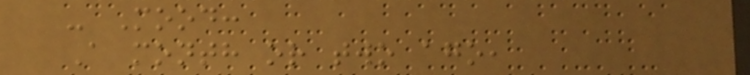- Mood:
A month or two ago,
